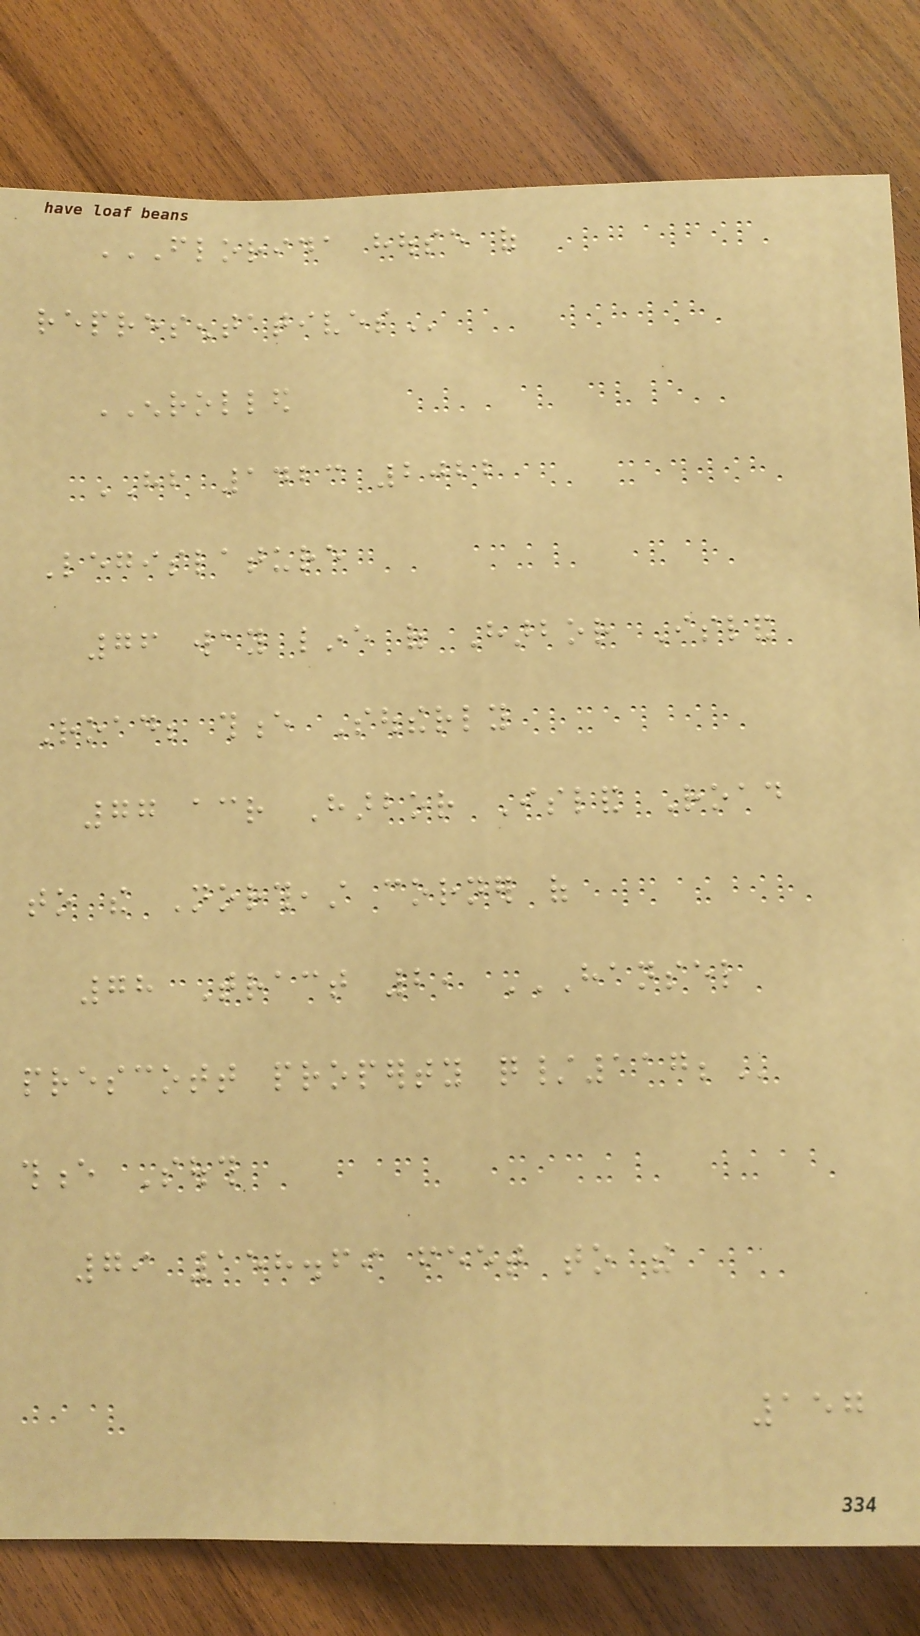FLORIDA HOUSE OF
REPRESENTATIVES
ENROLLED
HB 1423 2022
Legislature
76 way line of Harbor Island
Road; thence Southerly
77 across Harbor Island Road
to the Northeast corner of
78 Tract 2, HANSEL
PRESCOTT PROPERTY Q/117;
thence South
79 158.69 feet to the
157
